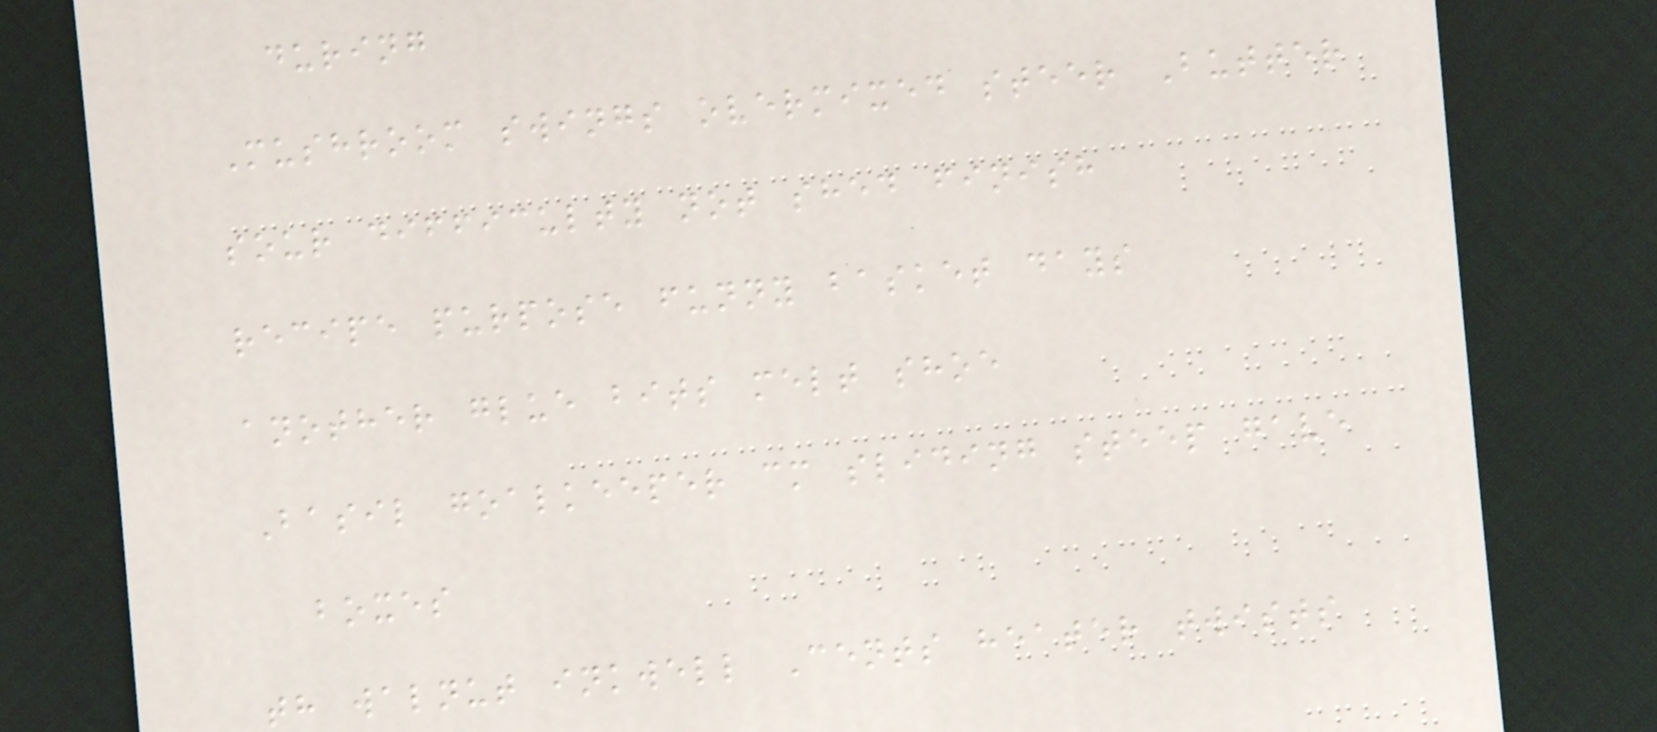during
Mushroom swings overmixed steer Butter
sour difficulty not shed finish
recipe purpose funny basket days
another glue bits melt shoe
Basil goalkeeper cm sliding steep gave
boxes
th walnut inkwell Cents heater twists
